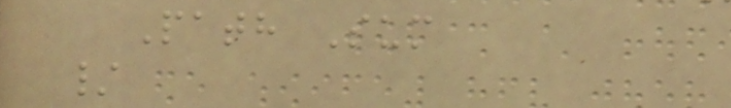Path Sum
/
